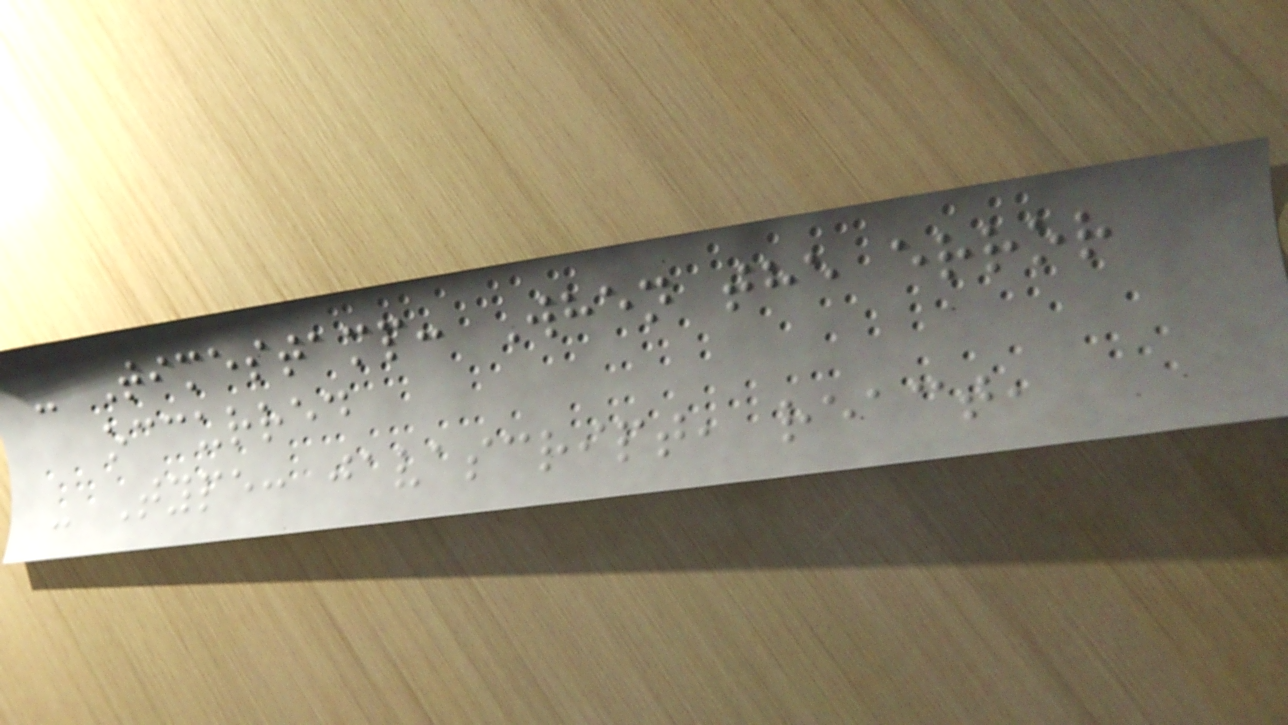- Timestamp: When the error
occurred
- Type: javascript, react,
